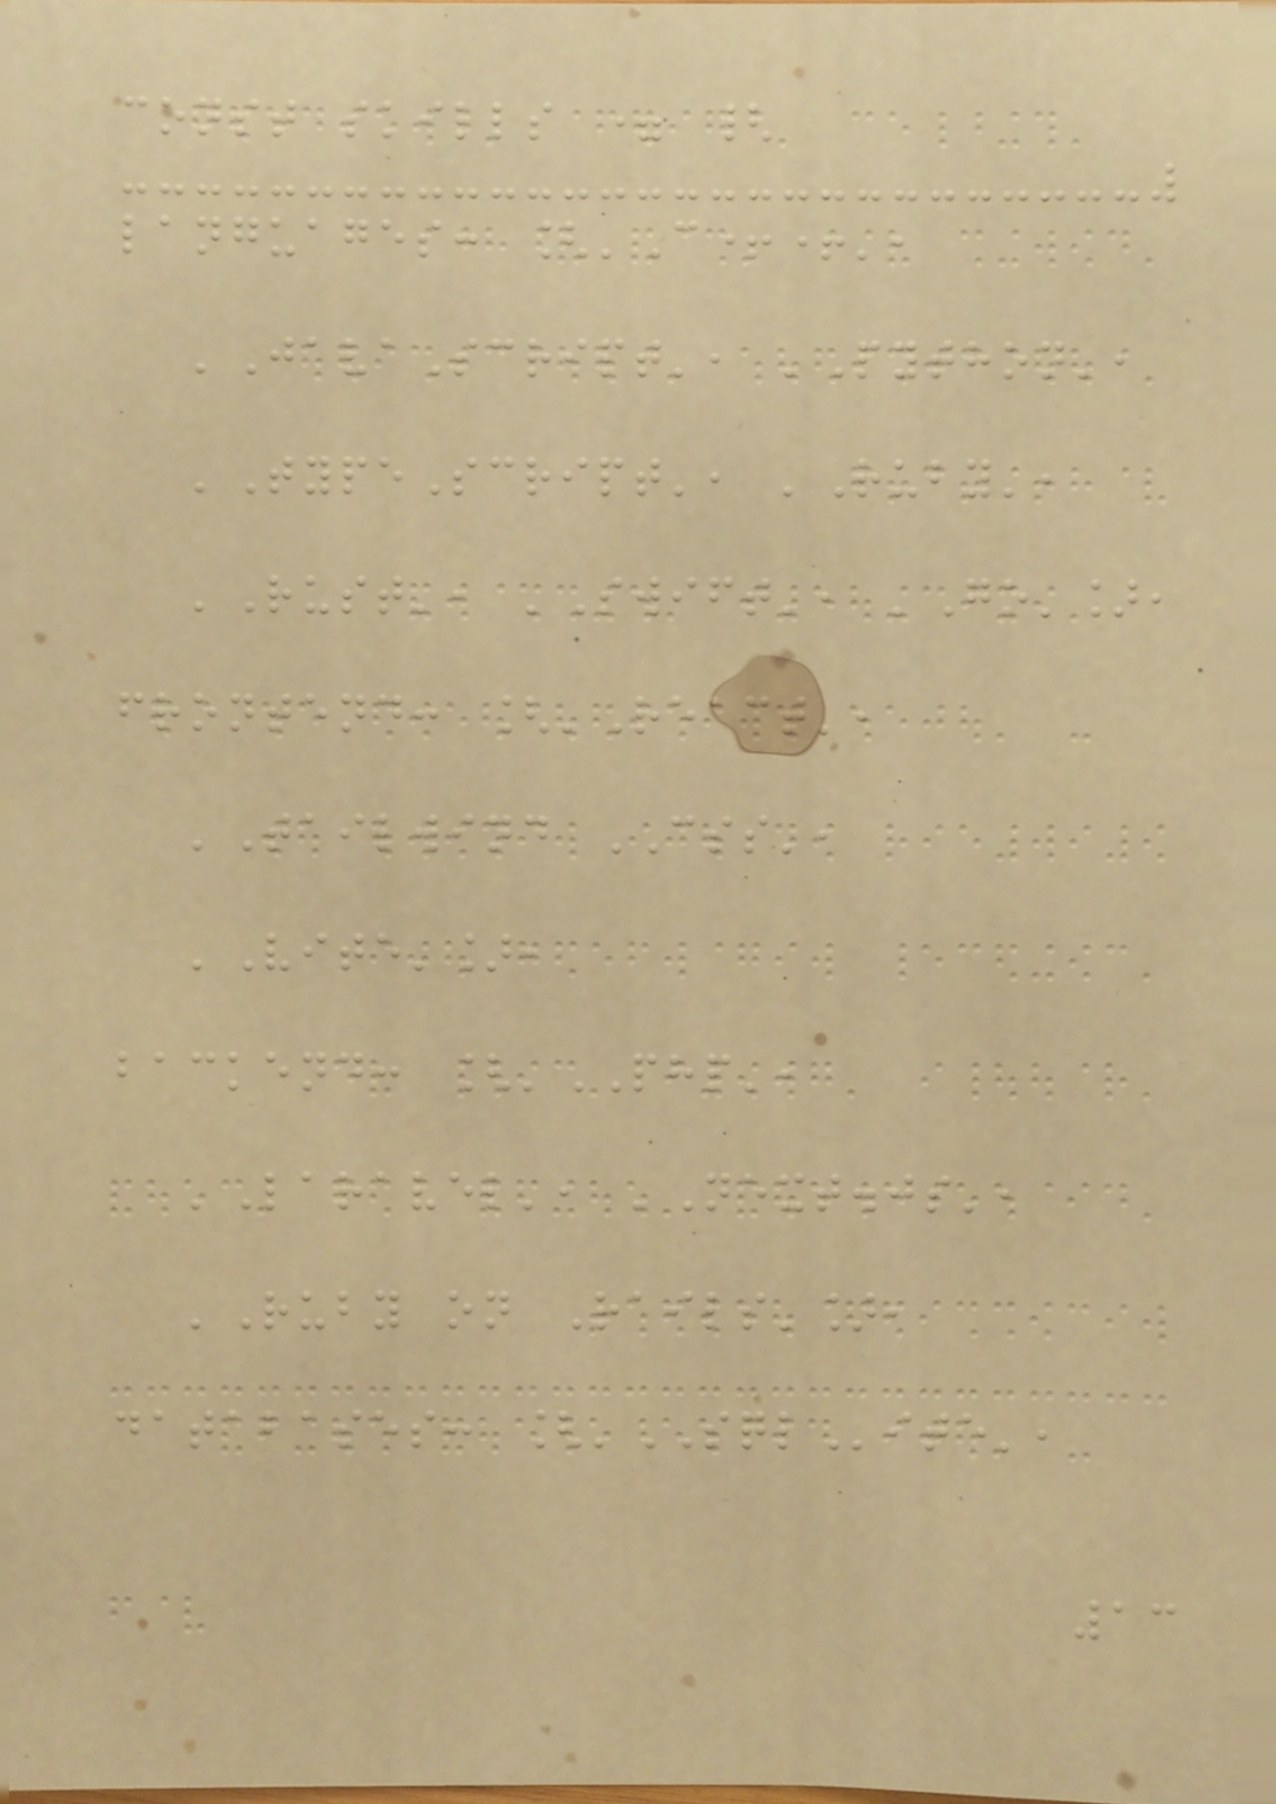const skills = {
languages: ['C++',
'JavaScript', 'Python',
'TypeScript', 'Ruby',
'Rust', 'Swift', 'Go'],
frontend: ['React',
'Tailwind CSS',
'Vite'],
backend: ['PHP',
'Laravel', 'Next.js',
'Ruby on Rails'],
databases: ['SQLite',
13
